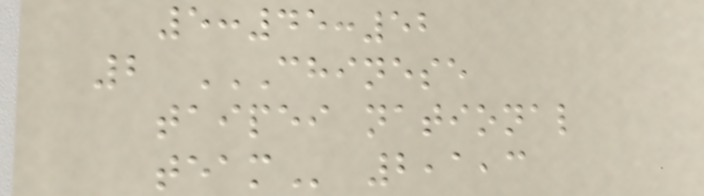5:45:52
2 CHINESE
TAIPEI NATIONAL
TEAM 2,1,3
